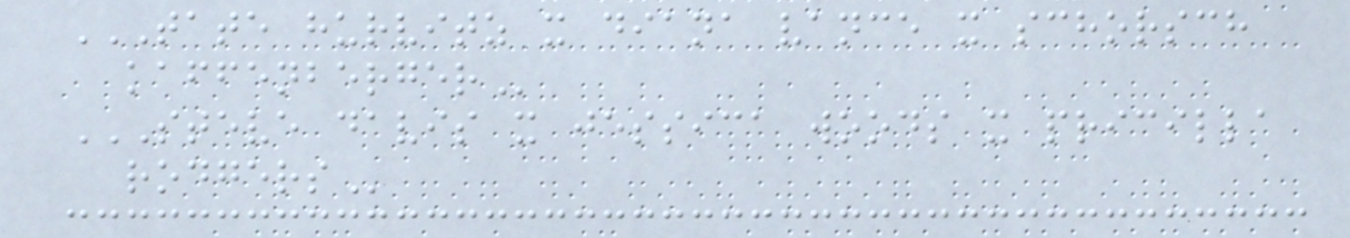TATE HURVITZ X DIANA VANCE X SCHORSCH
KAFFENBERGER
STEVE DAVIS X JESSICA WOODS X PRICILLA
RODGERS
